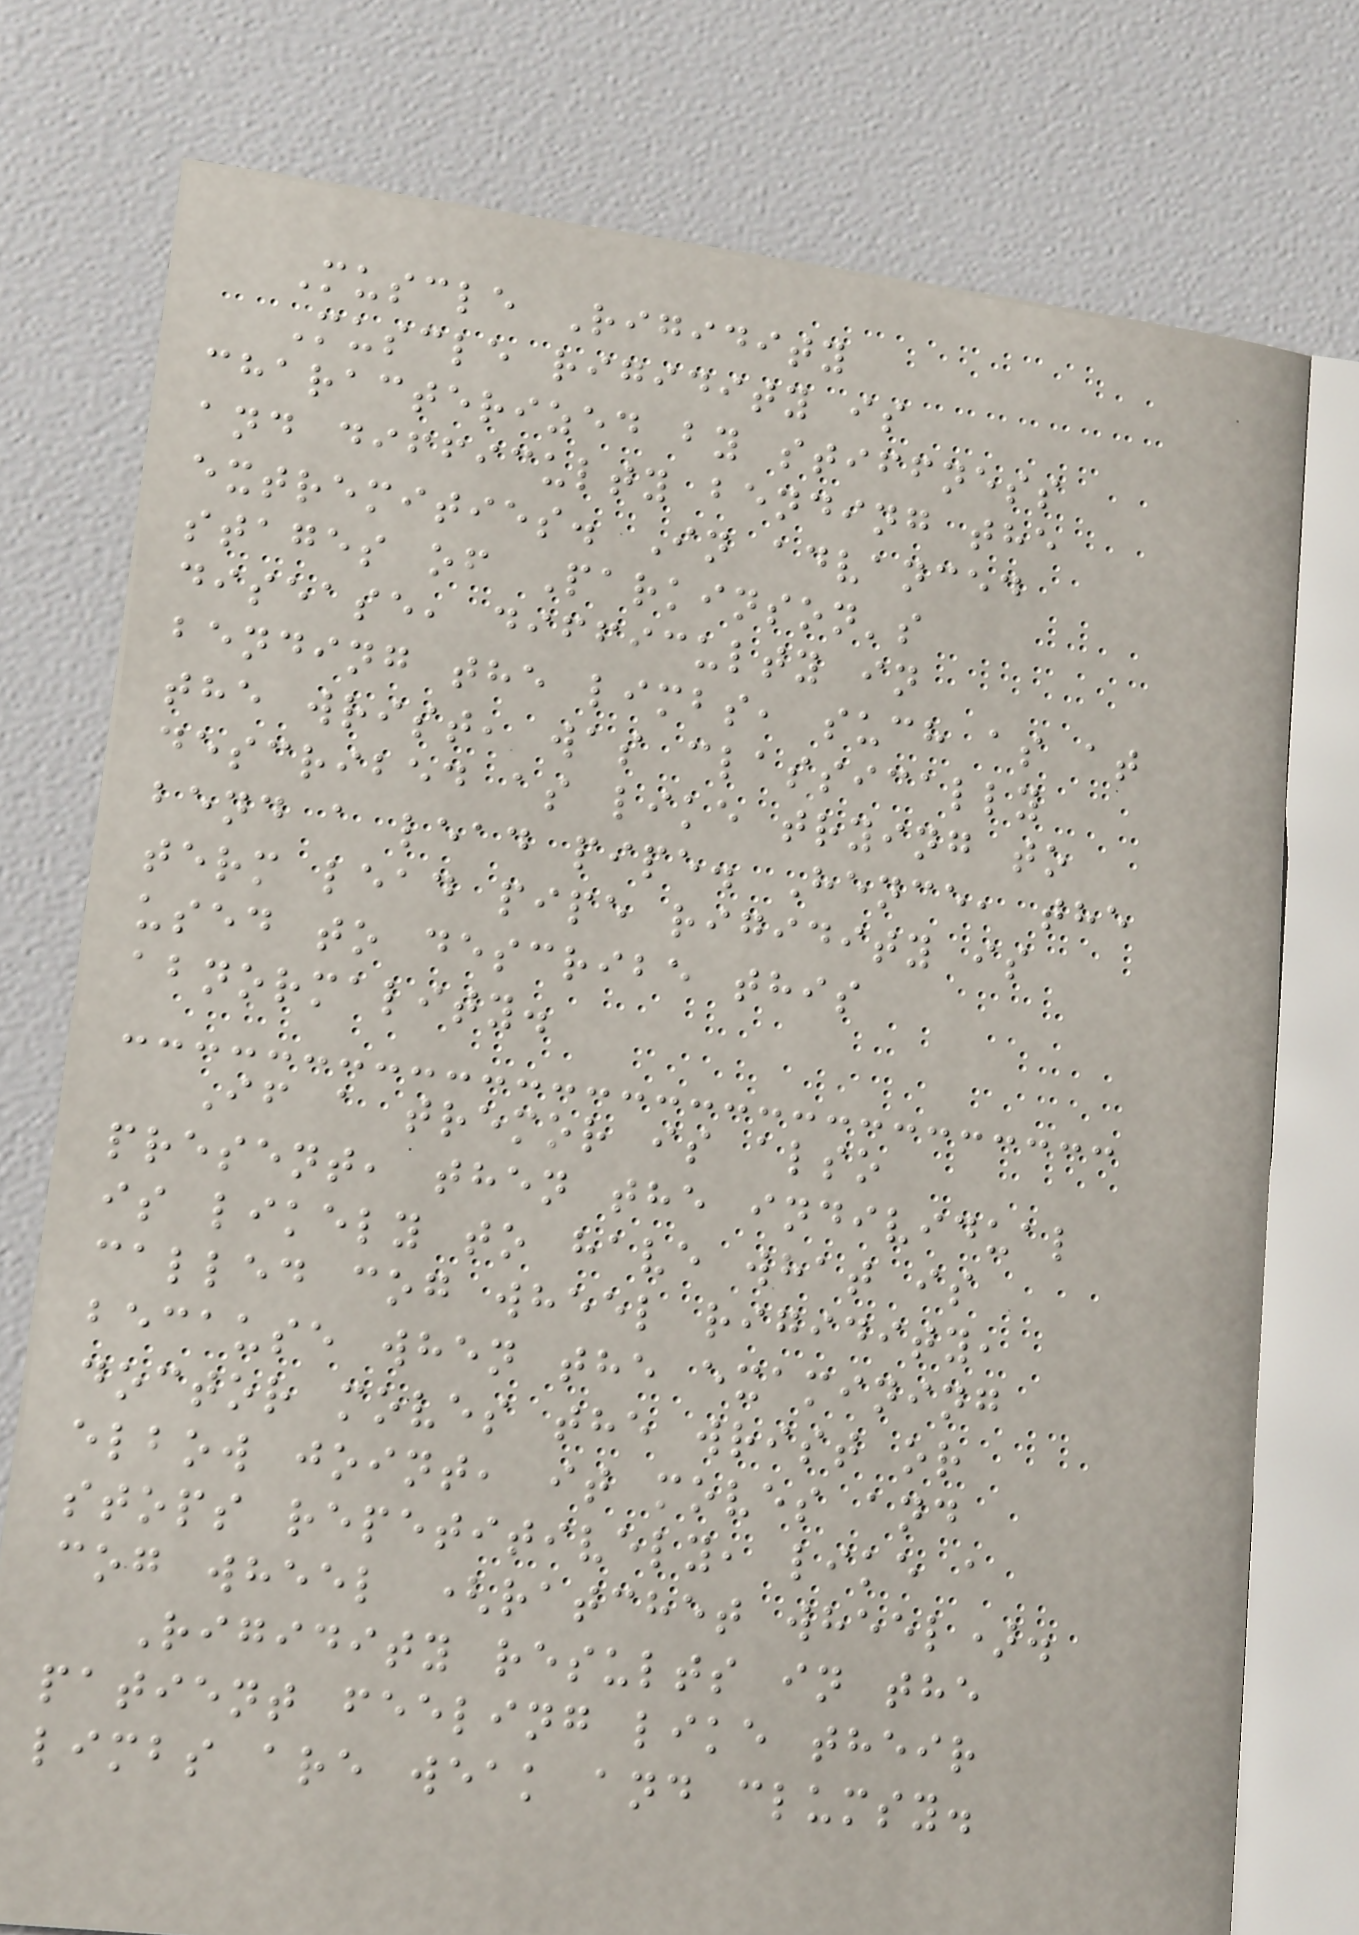Muscle Rigidity
Muscle rigidity is
characterized by stiffness
and difficulty bending the
extremities. In advanced
stages of Parkinson's
disease, difficulty in
bending the limbs, such as at
the wrist, was classically
described as like trying to
bend a lead pipe. Hence, the
term lead pipe rigidity is
used to describe this
abnormality.
If a tremor is also
present, then the individual
is likely to have what is
called cog wheel rigidity,
because when the examining
doctor moves the wrist or
elbow joint, it moves and
stops repetitively, like a
cog wheel (ratchet wheel).
Rigidity results in the
patient feeling like their
limbs are weak and clumsy.
